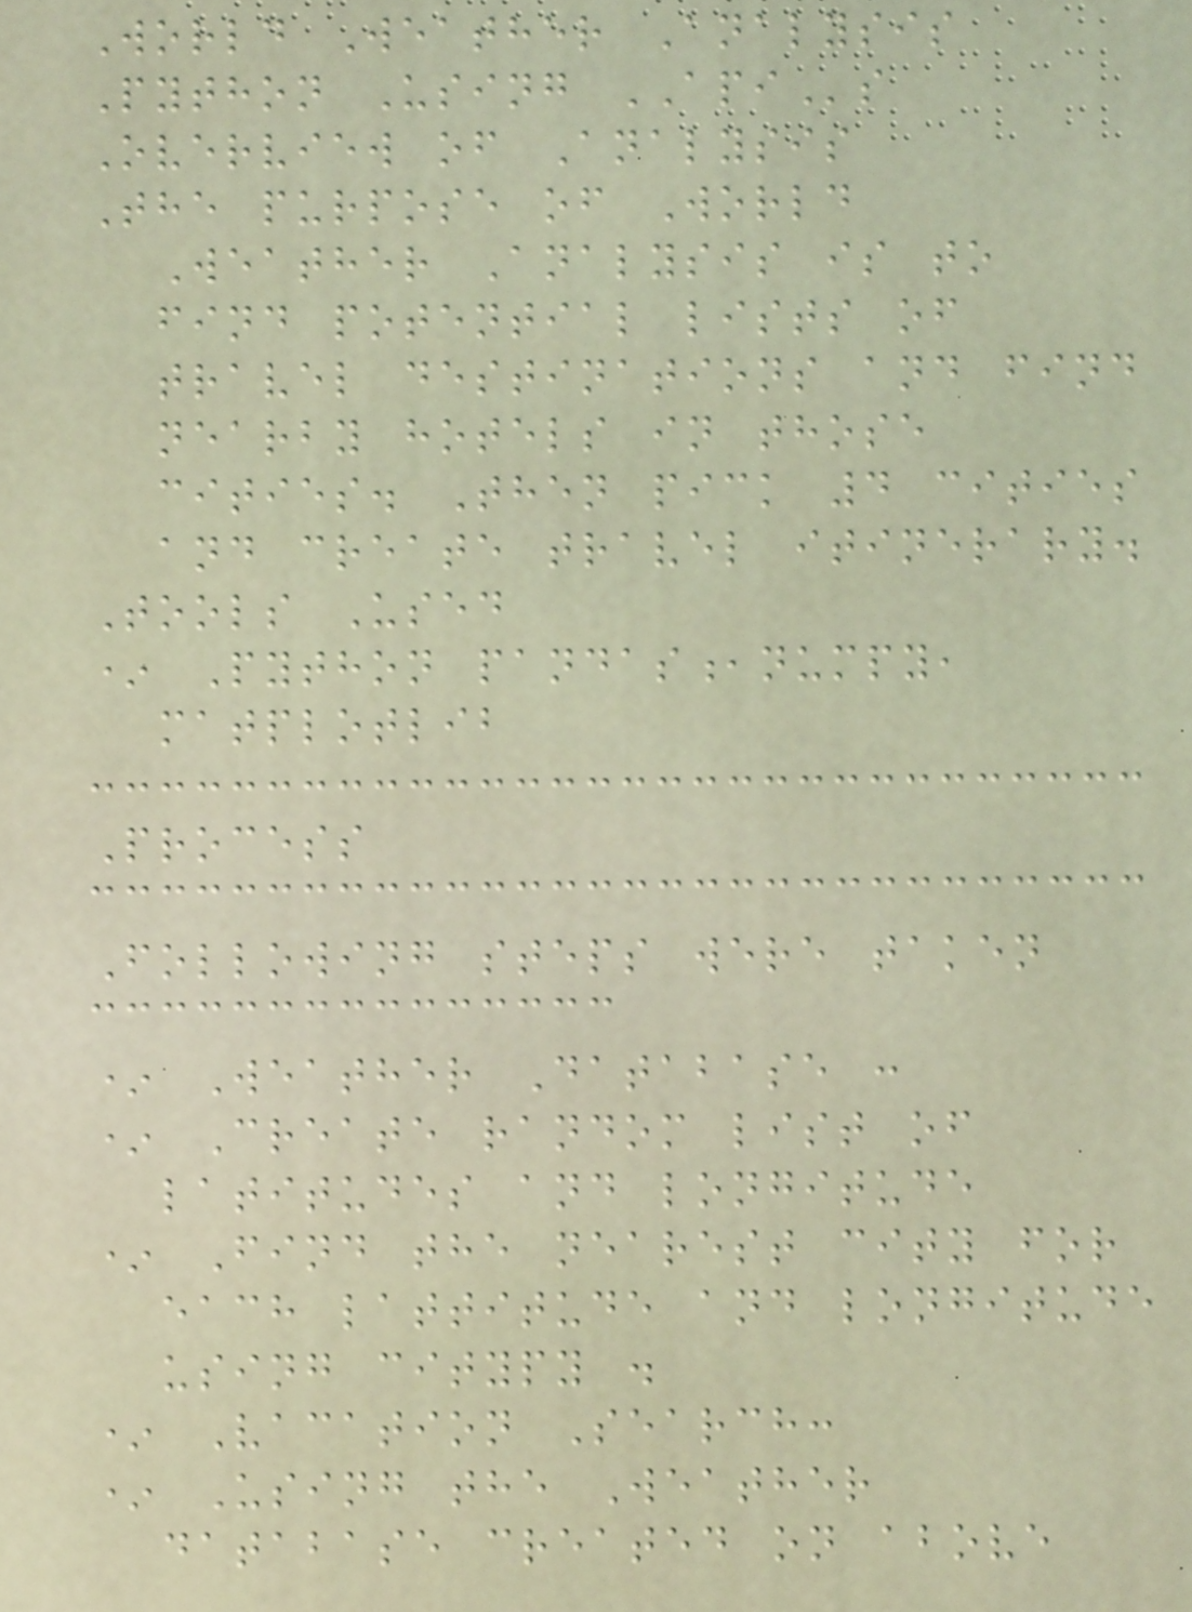World Weather Analysis
Python Using APIs
Overview of Analysis
The purpose of World
Weather Analysis is to
find potential lists of
travel destinations and find
nearby hotels in those
cities. Then pick 4 cities
and create travel itinerary.
Tools Used
* Python pandas,numpy,
matplotlib
Process
Following steps were taken
* Weather Database :
* Create random list of
latitudes and longitude
* Find the nearest city for
each lattitude and longitude
using citypy .
* Vacation Search:
* Using the Weather
database created on above
